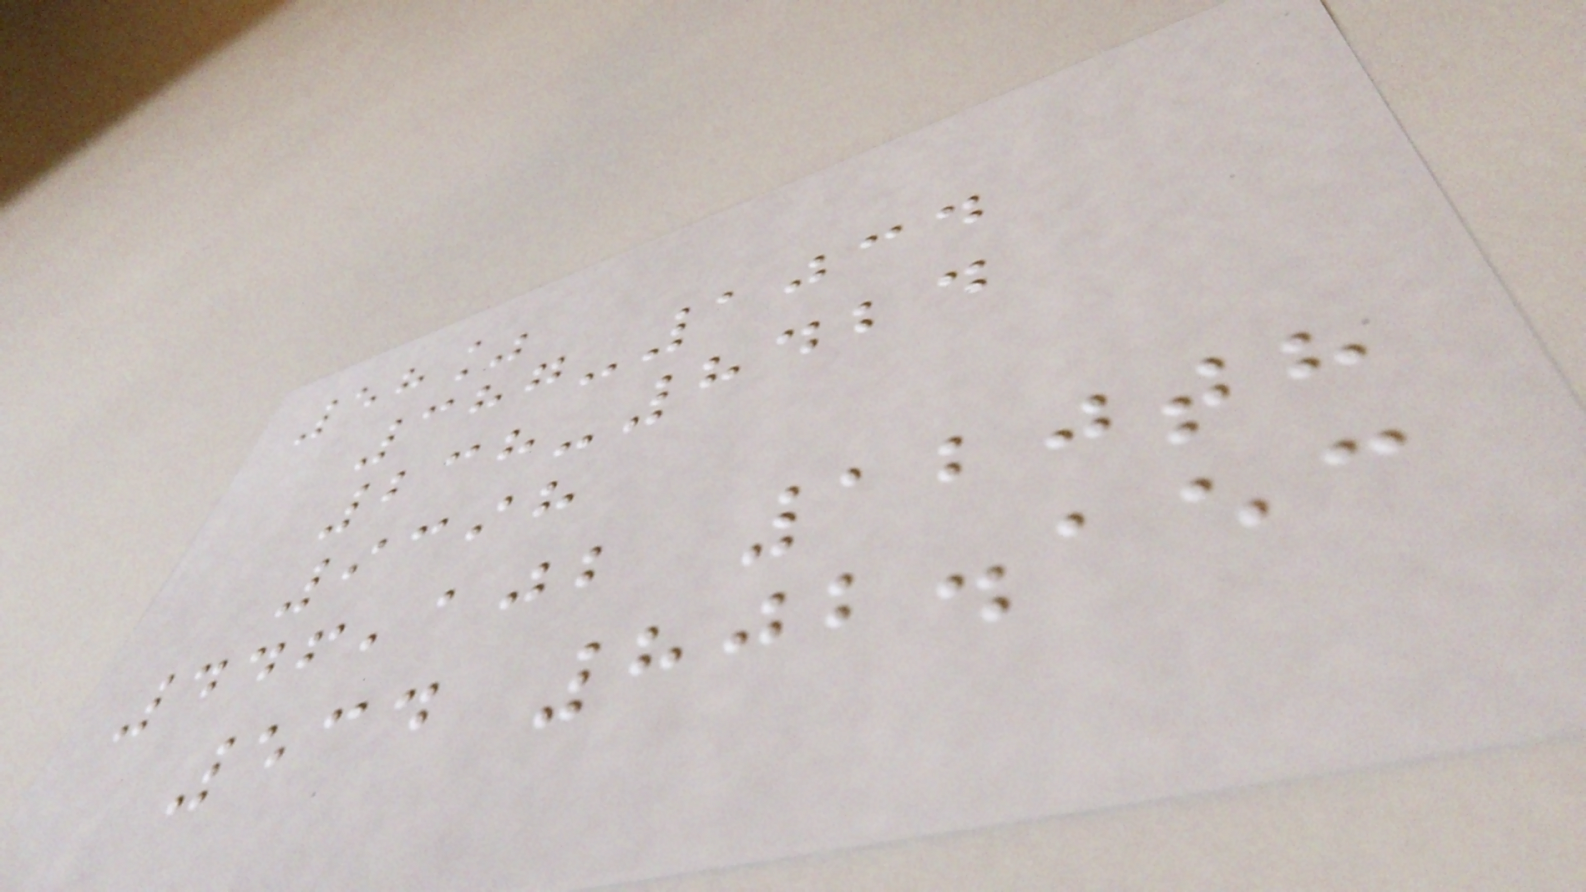58%
387-1034
238-8424
9398
446,102 120th
534 802.153
